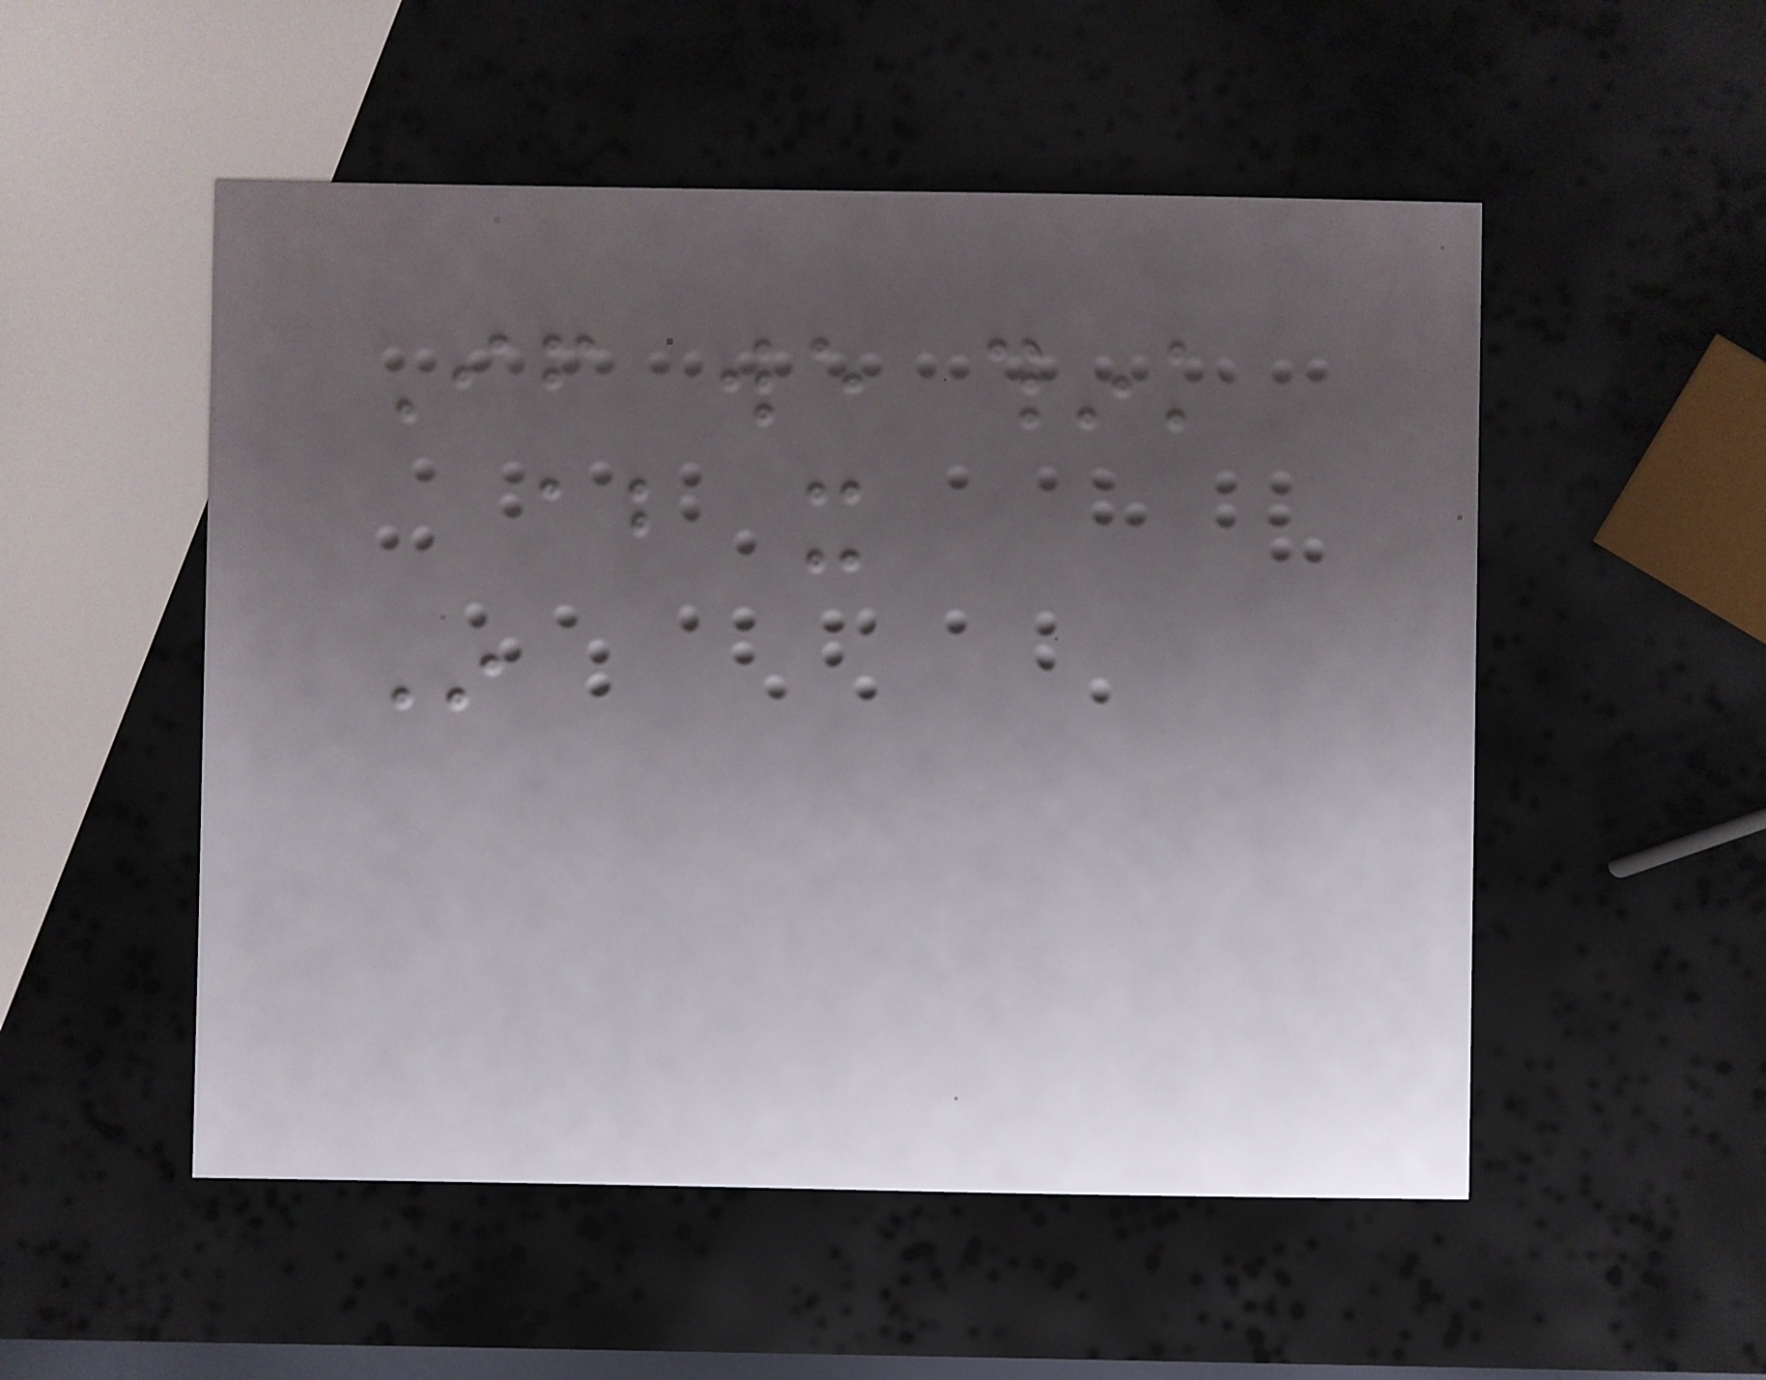If we think
about it
In
